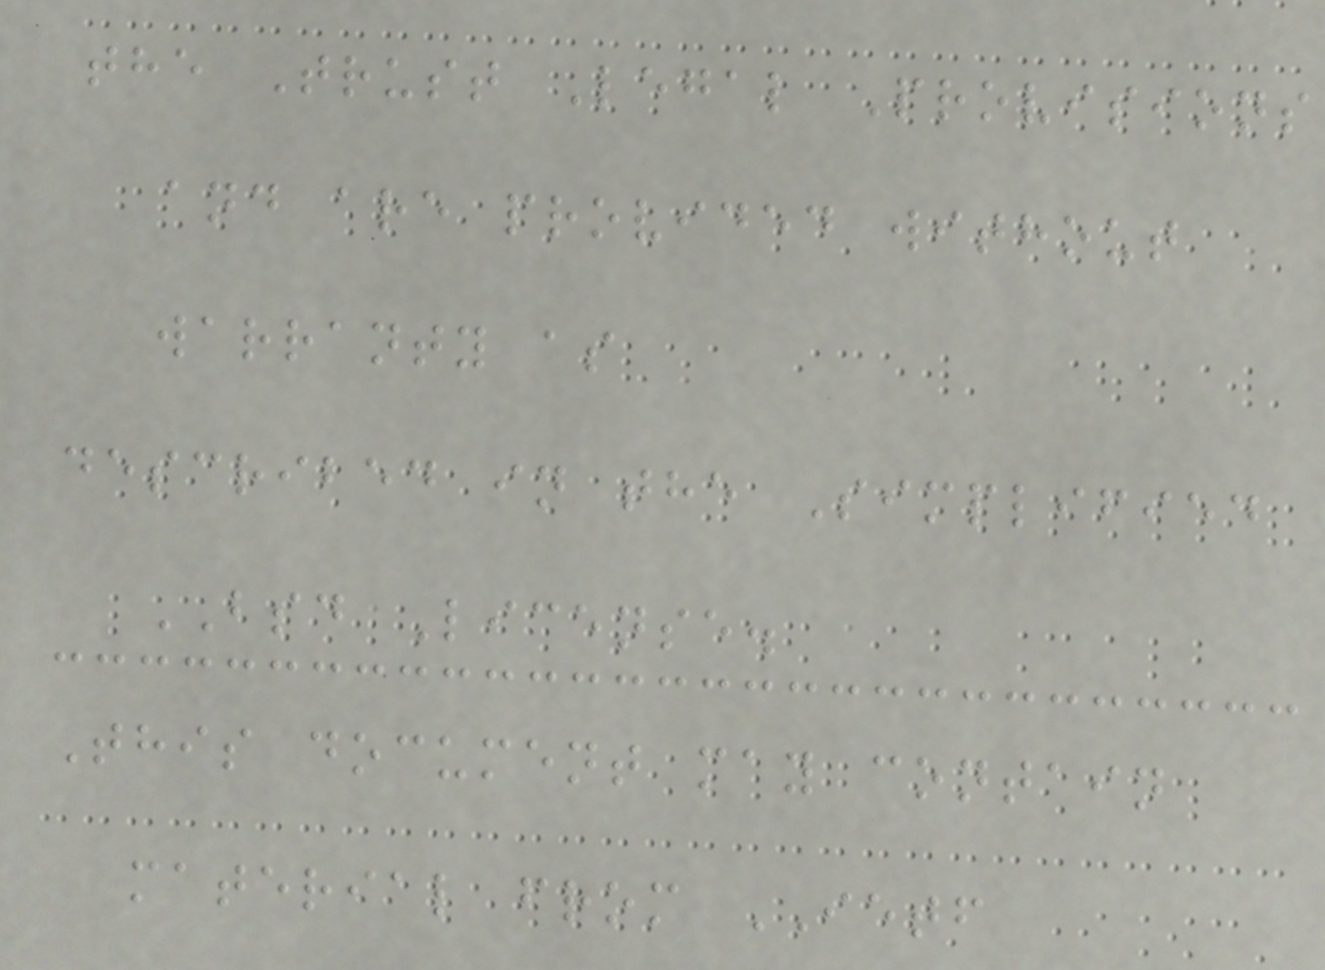the Trust Legal Provisions
and are provided without
warranty as
described in the Simplified
BSD License.
This document may contain
material from IETF
